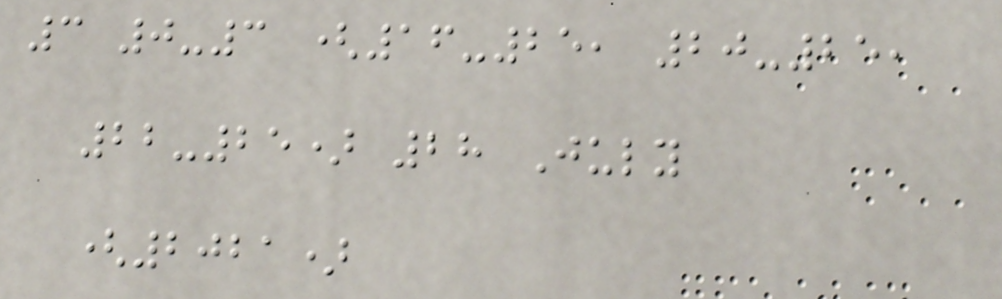3 0-3 (16-25, 20-25,
22-25) 28 July
(2021)
